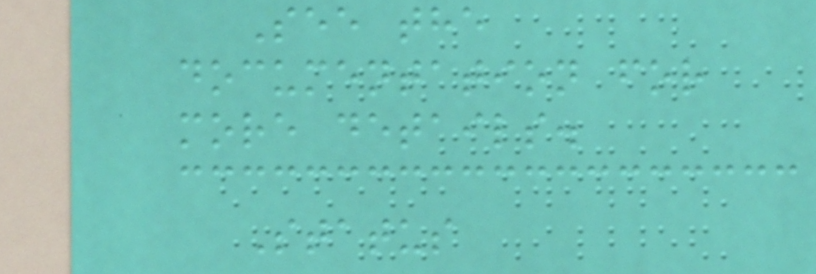See the
documentation for
more details.
Status
